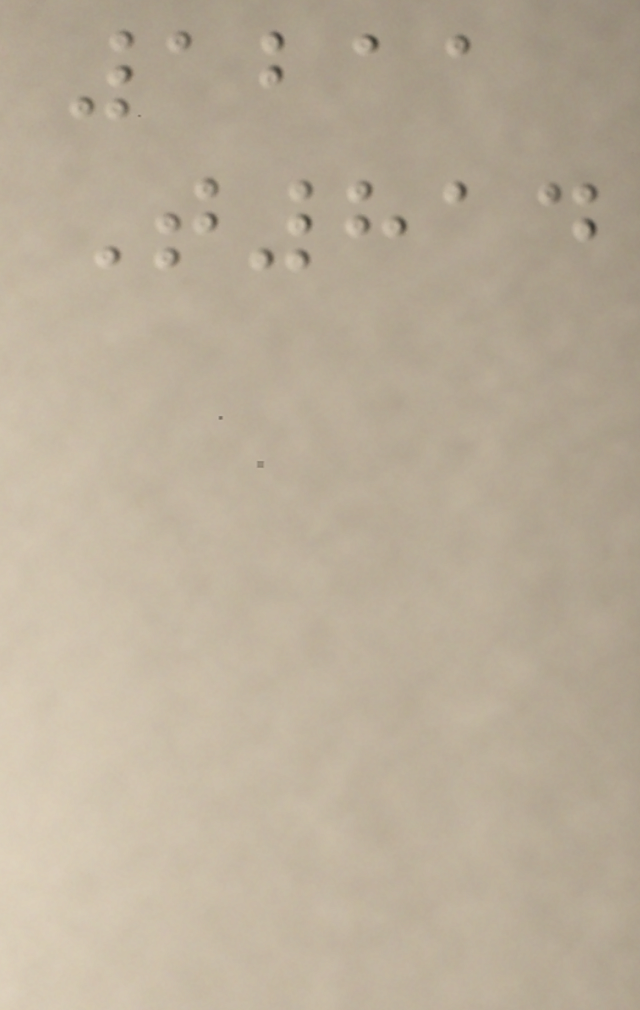1211
T814
